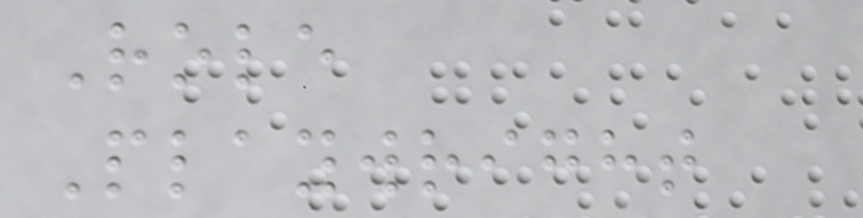Role
Playwright
